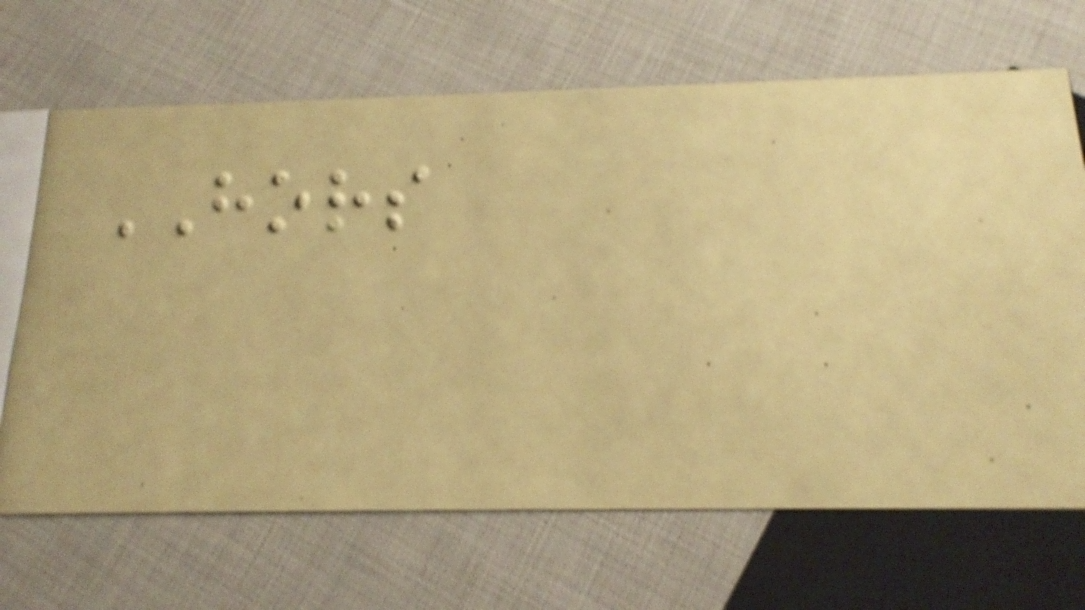HORS
